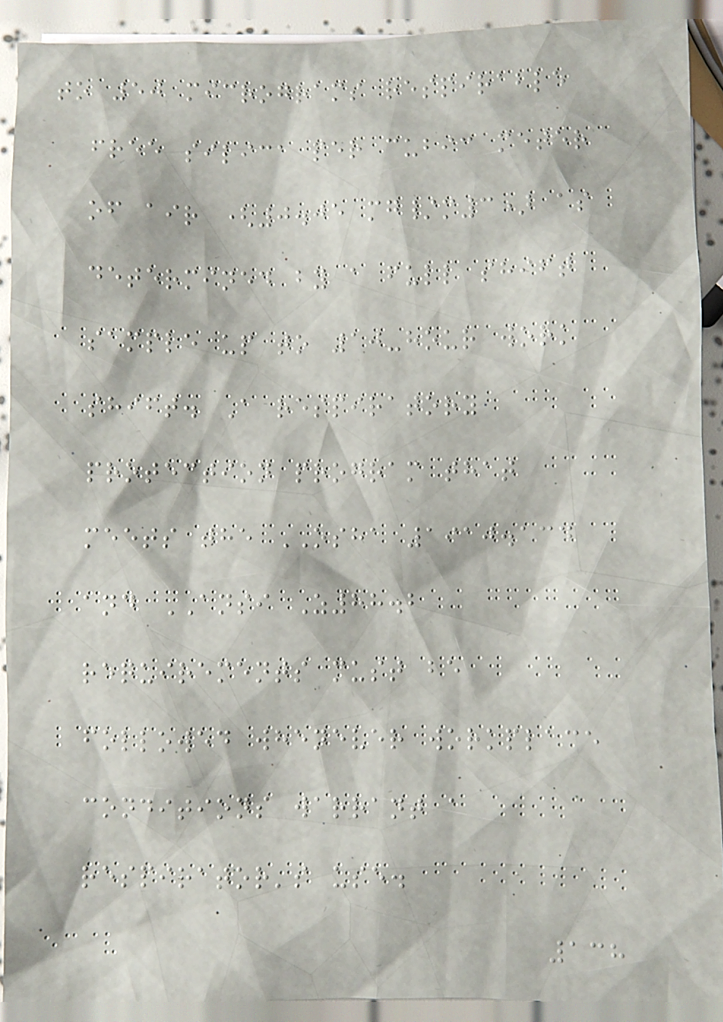to 50 micrograms respirable
free silica per cubic meter
of air (0.05 mg/m3) as
determined by a full shift
sample up to 10-hour work
shift. A respiratory
protection program that
meets the OSHA 1910.134
and ANSI Z88.2
requirements must be
followed whenever workplace
conditions warrant a
respirator's use.
138
